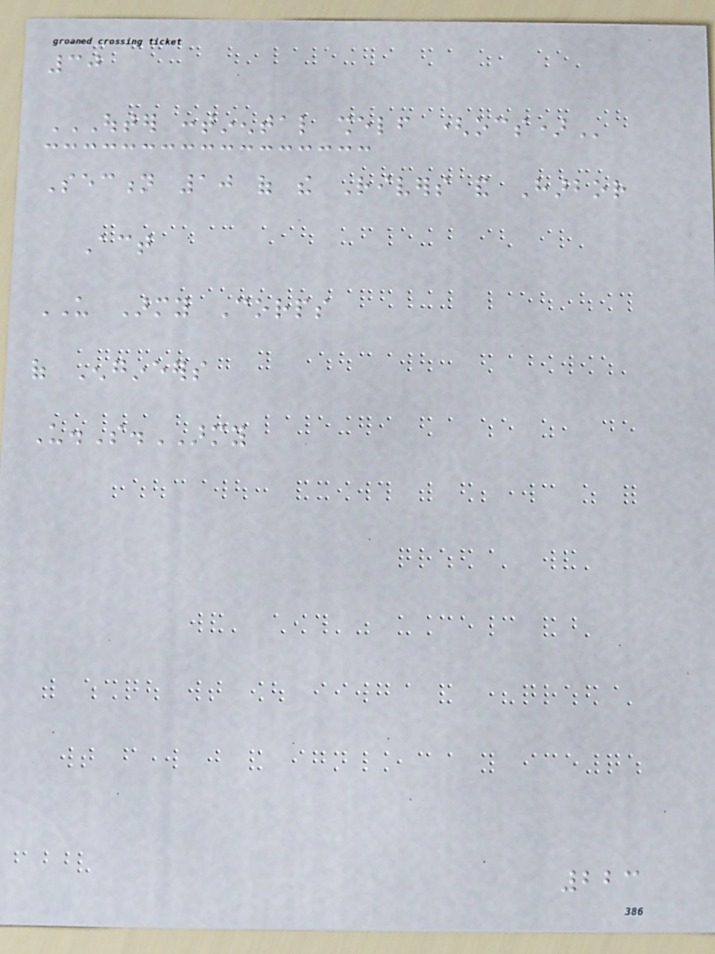30
OUTER CONTINENTAL SHELF (OCS)
Section 10 of the Rivers and Harbor
Act
US Army Corps
of Engineers
U.S.ARMY
223
